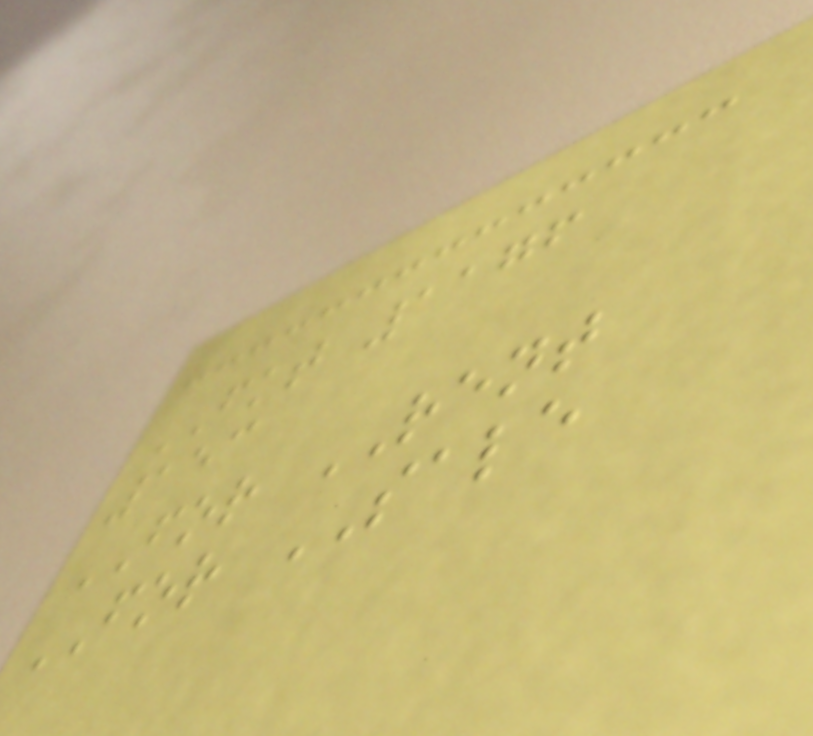FKT 1176
153
FOR RENT
FOR SALE
